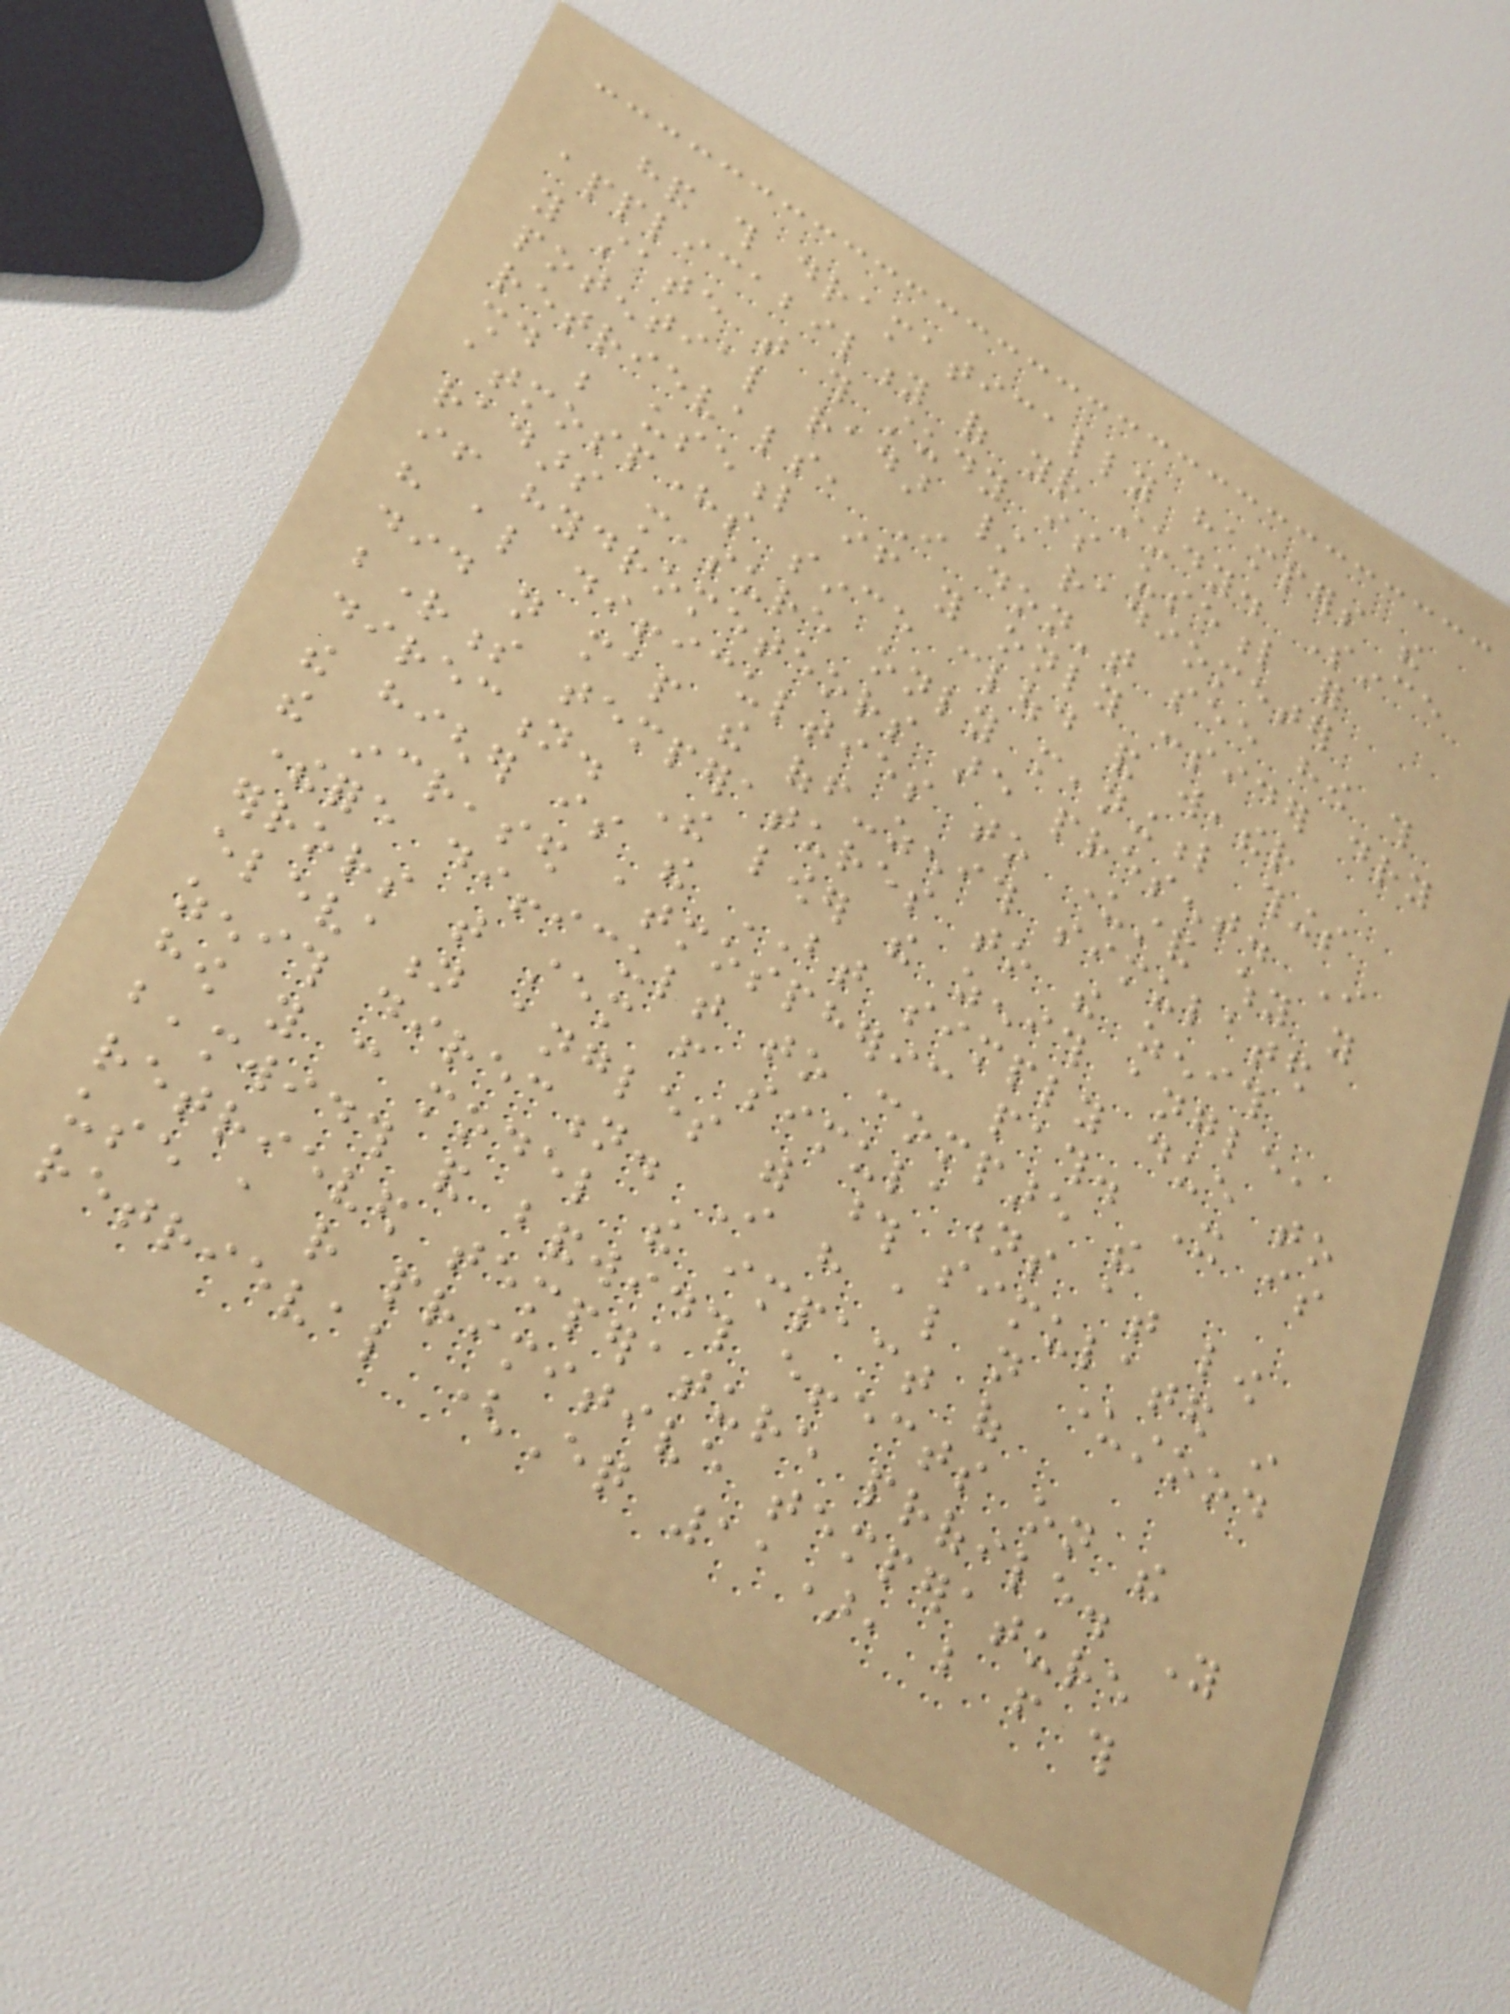hand this dramatically hampers the
applicability of your study. Since
you state that this study is useful for
potential radar / radiometer
retrievals, I don't see how this
should be useful if you only consider dry
atmospheres since cloud and weather
radars measure only meaningful things
if hydrometeors are present. I
have also difficulties to understand why you
did not map the off-zenith simulated
brightness temperatures to the zenith
direction. The lower the zenith angle,
the higher is the BT simply due to
the increased atmospheric path. It is
therefore difficult to compare the
errors that stem from simulations at low
elevation angles with those simulated in
zenith direction. I have also not understood
how you can model the impact of
beamwidth and bandwidth effects on the
retrieved temperature profile. You
use a rather primitive temperature
retrieval (Eq 11), but from this
